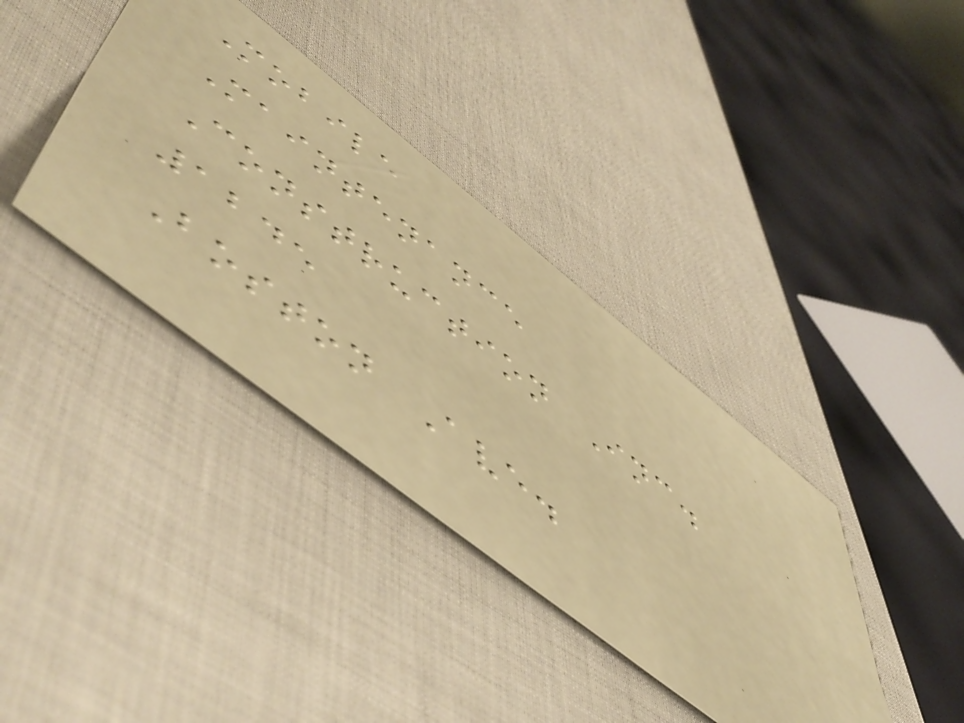Mobile
Maintenance
Construction Inc.
1245
Boston Ave.
